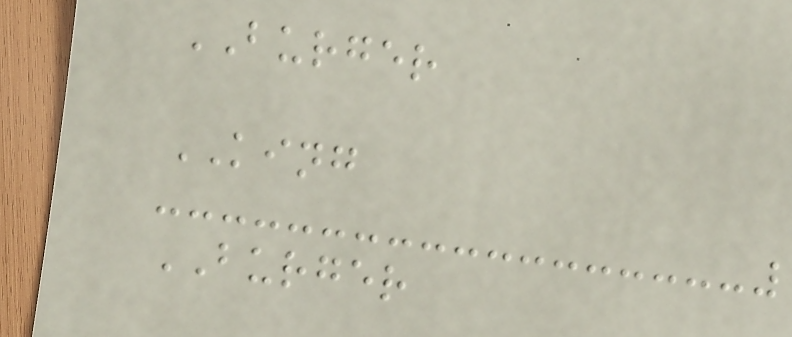BURGER
KING
BURGER
